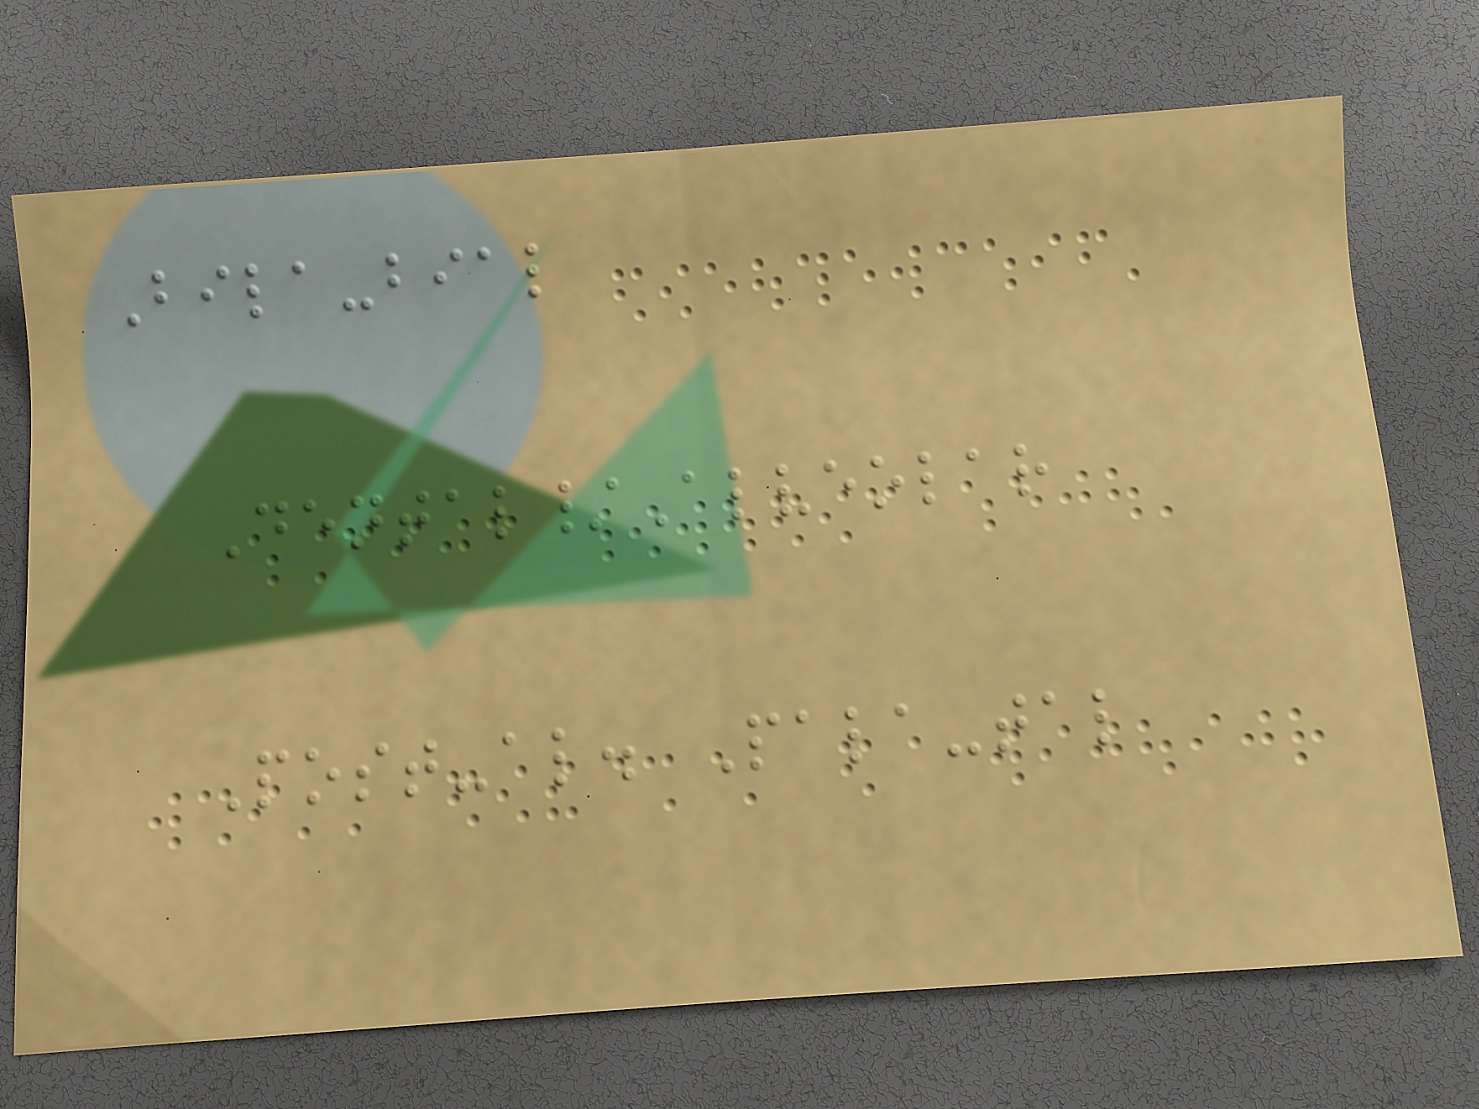Bila-bial
Dental/Alveolar
Post-al. Pala-tal
